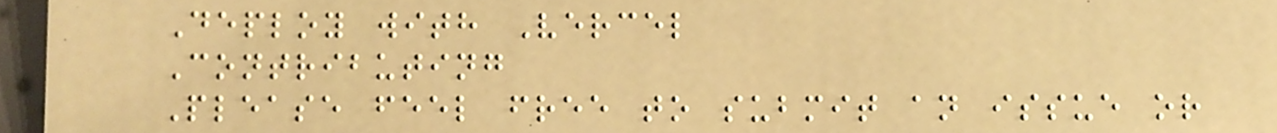Deploy with Vercel
Contributing
Please feel free to submit an issue or
